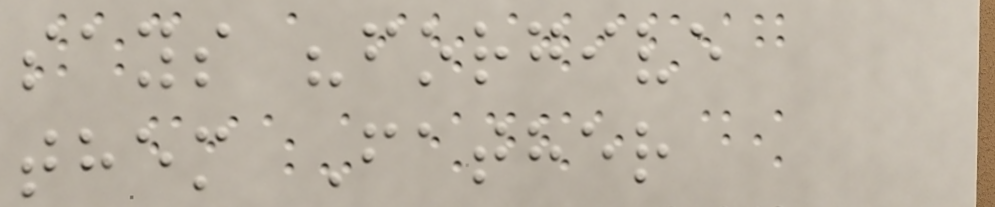says "forgive
them Father
